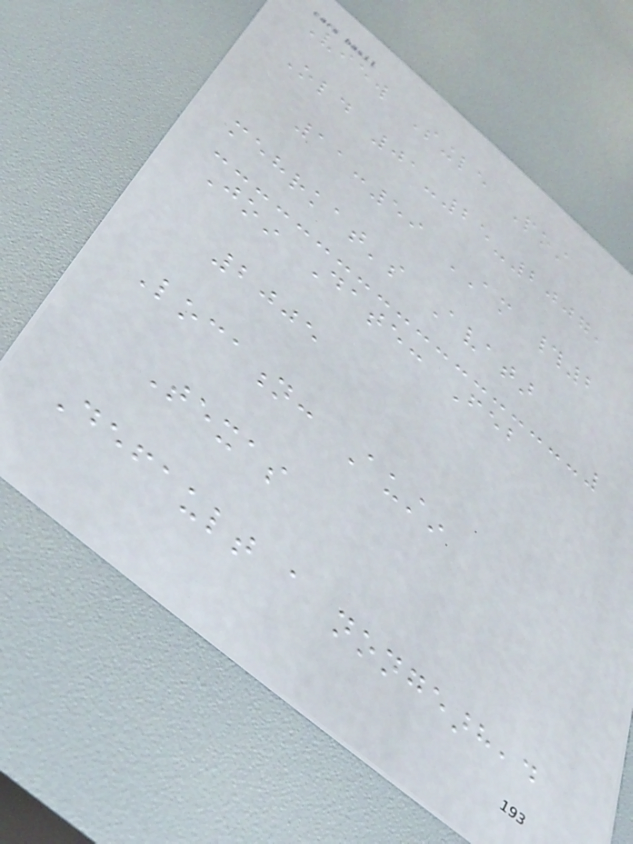View Single Post
Old 01-25-2007,
11:59 AM #2
mehrkat's Avatar
Join Date: Feb
2005
Location: Austin
Texas
Default a nongearhead
